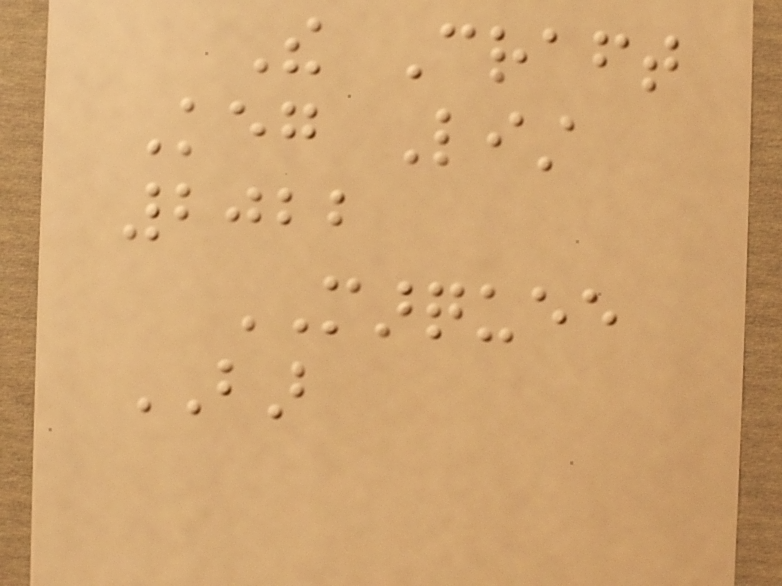The Craft
Keg List
2022
MARQUEE
BAR
